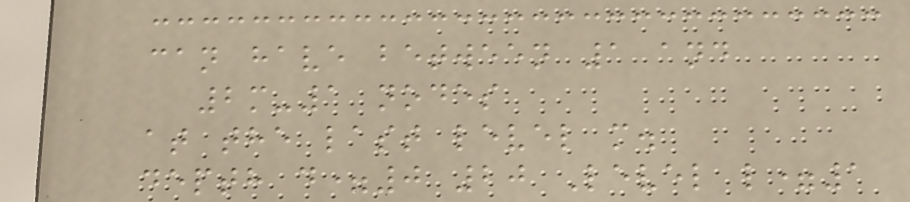can have between 1 and
2m-1 nodes
at the last level m.
depth d=0 20 Level l=1
